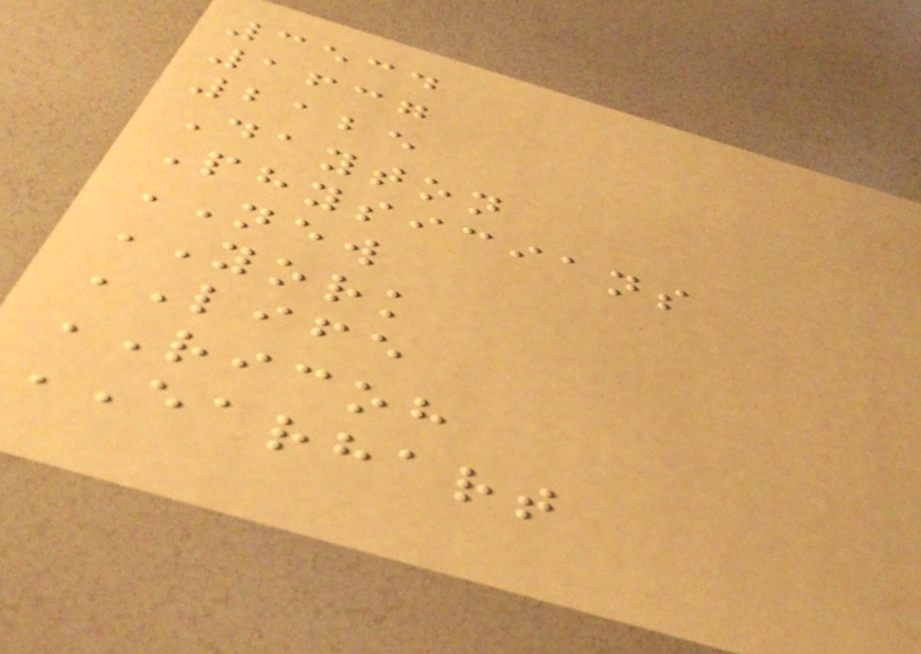3534
1637
2125
Dayton
Physicians
NEW
YORK
LIFE
RICOH
EARHART
